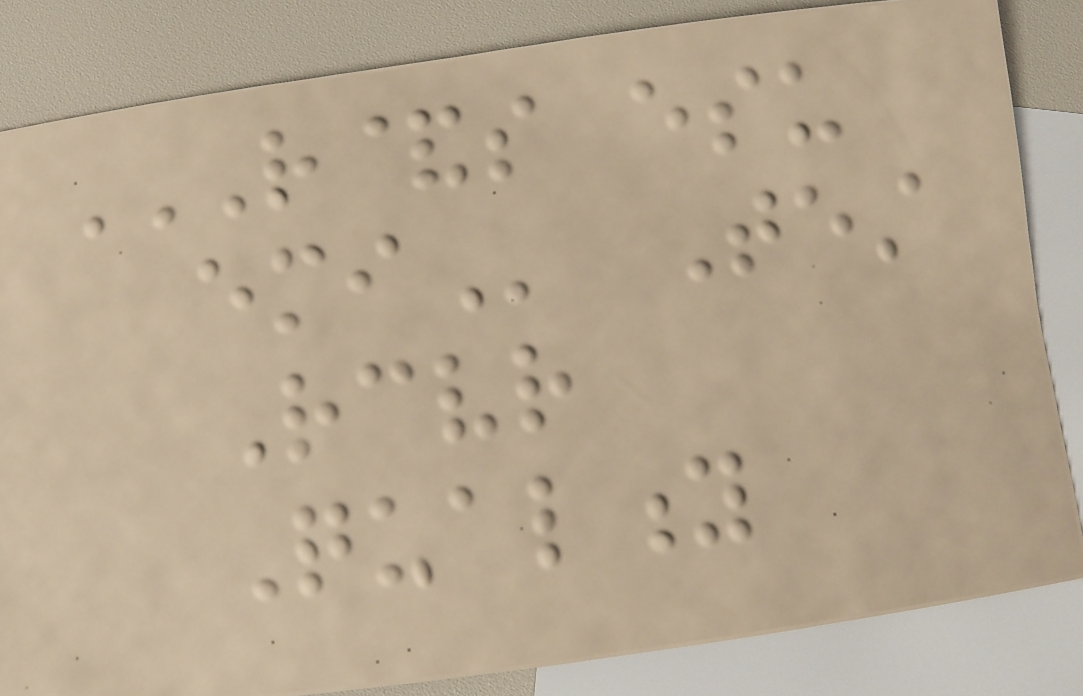R&S ESU
EMI Test
Receiver
Quality
